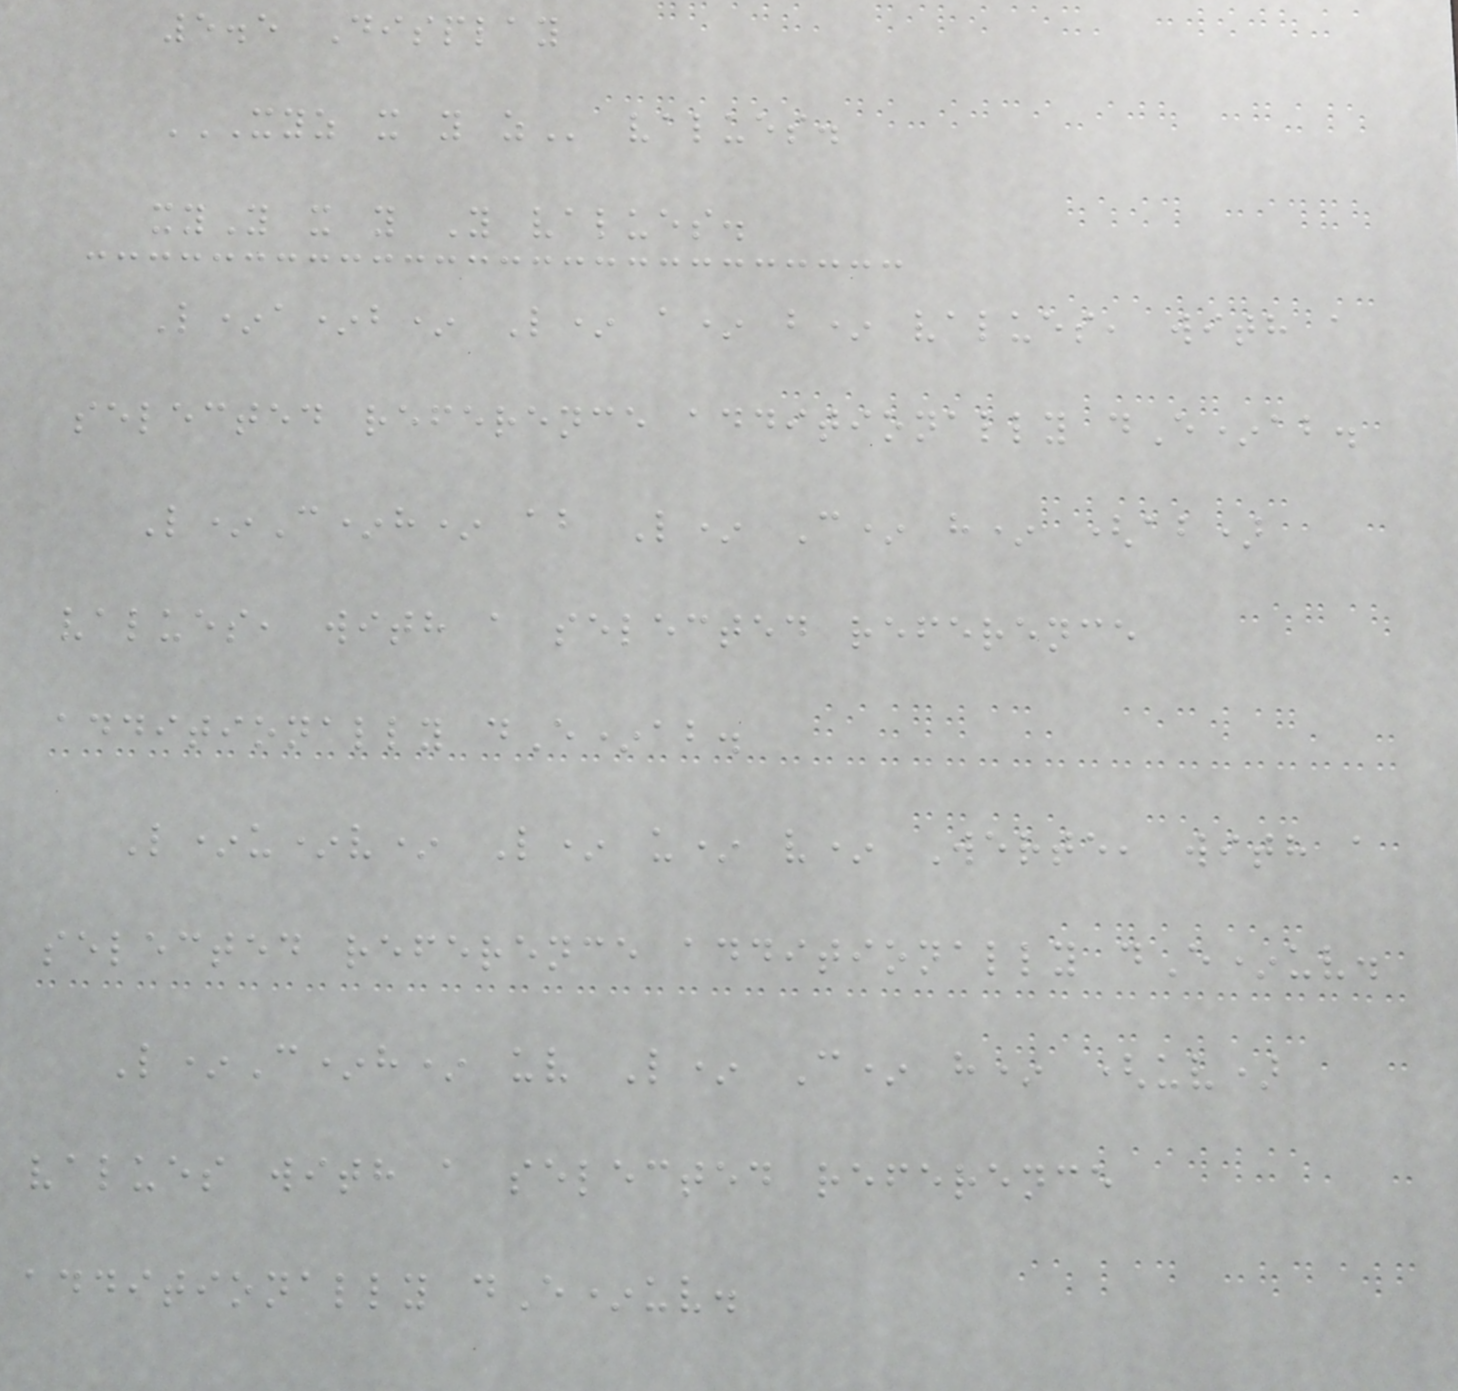5.5 Display
XYZ X Y Z values.
xyY x y Y values.
L*a*b* L* a* b* values, with a
selected reference additionally dE*ab.
L*C*h* ab L* C* h* (ab)
values, with a selected reference
additionally dE*ab.
L*u*v* L* u* v* Werte, with a
selected reference additionally dE*uv.
L*C*h* uv L* C* h* (uv)
values with a selected reference
additionally dE*uv.
